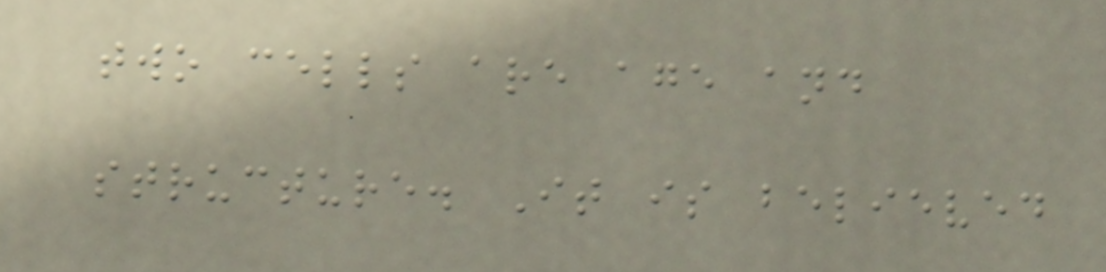two cells are age and
structure. It is believed
